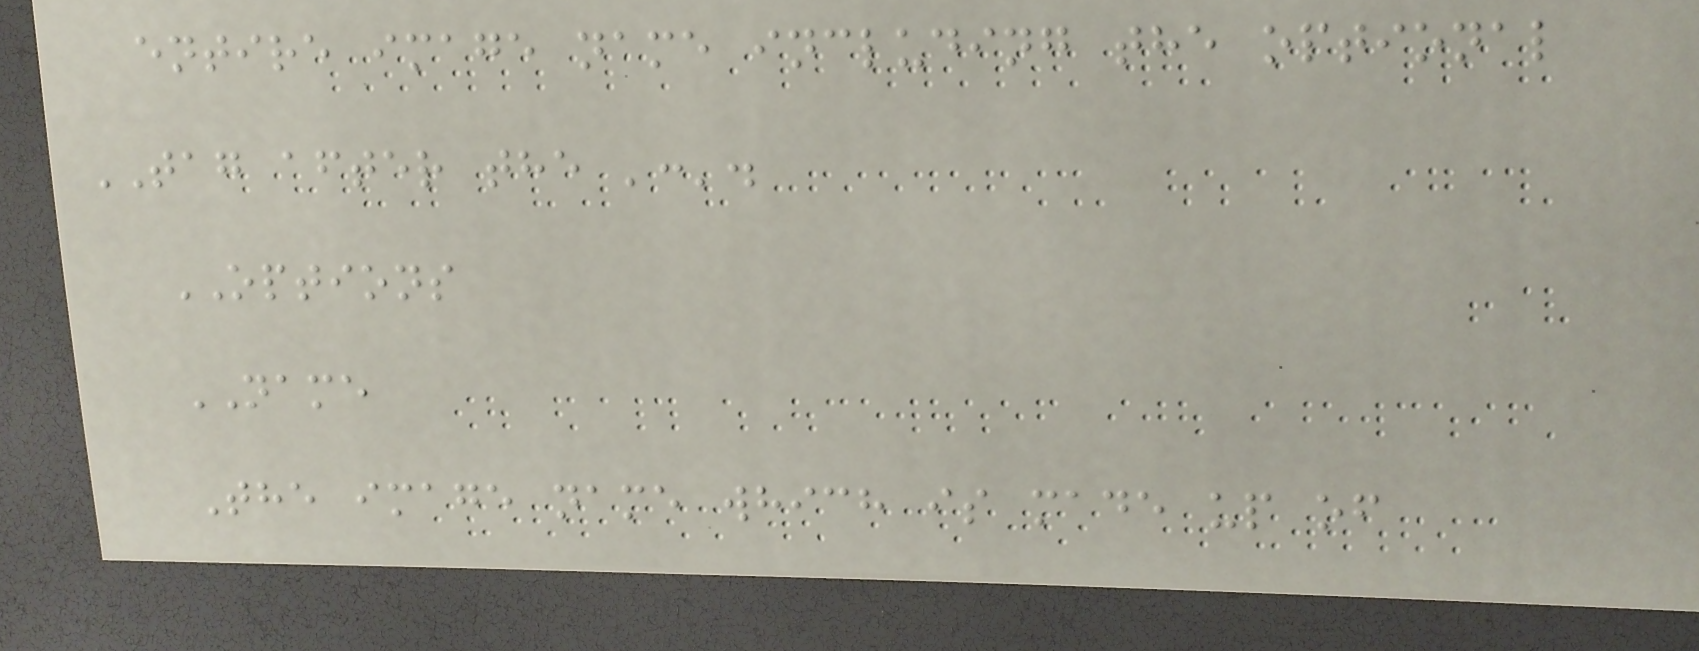entire image name including the optional
TAG after the ':'.
OPTIONS
NAME
The image name which is made up of
